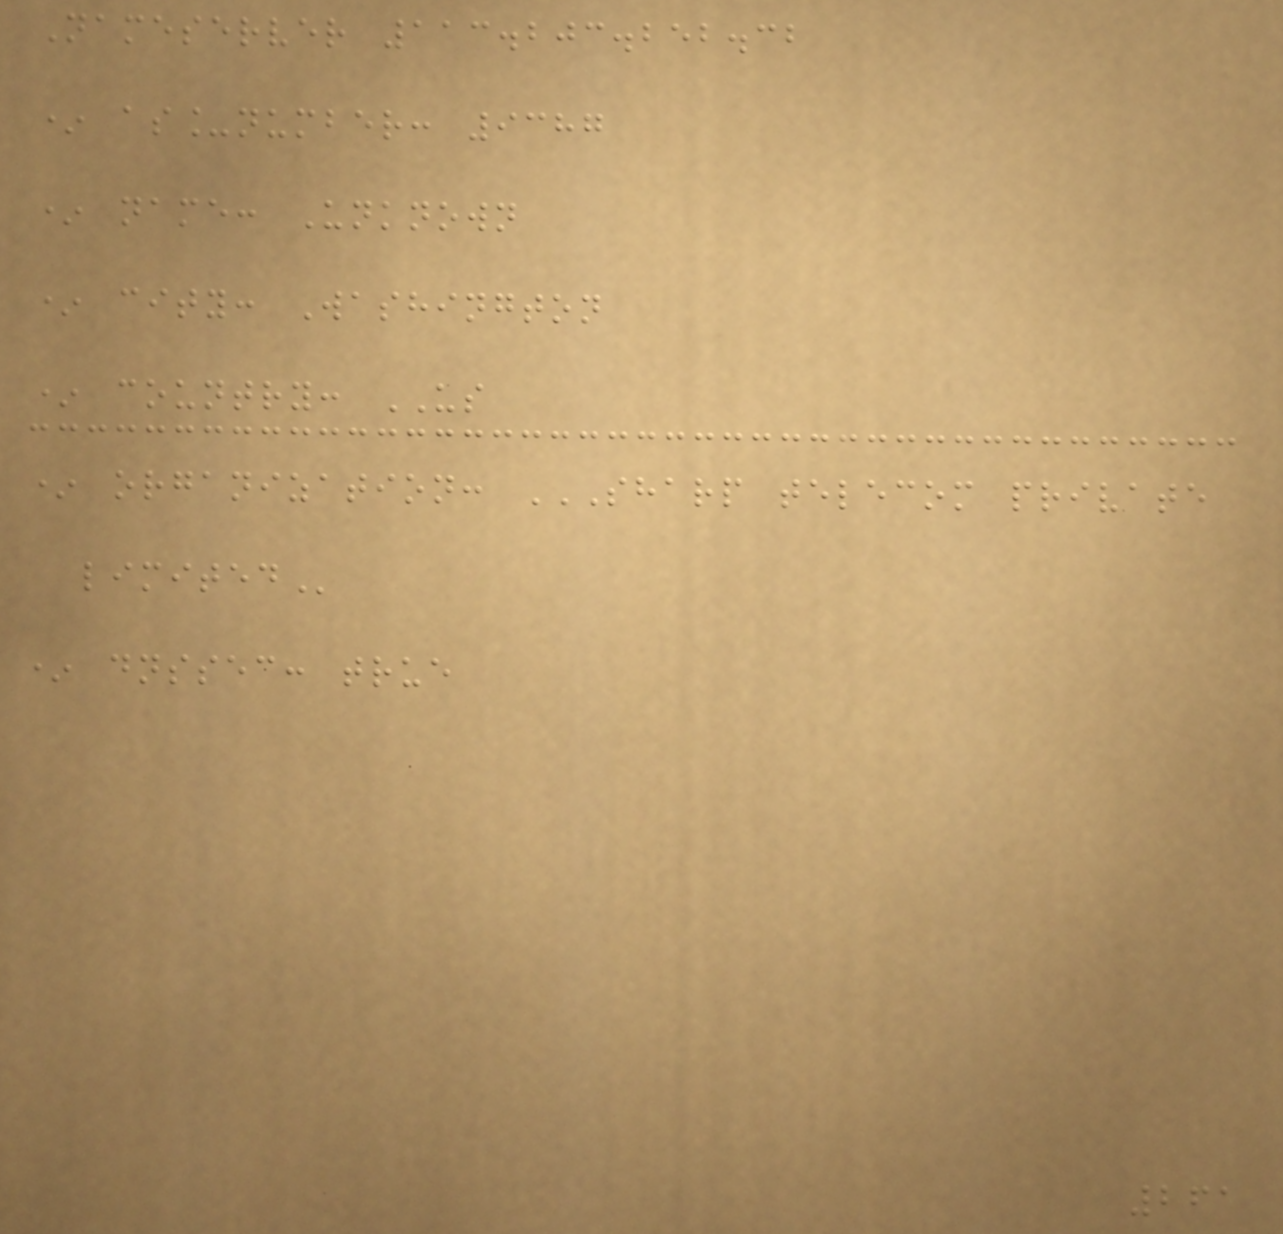Nameserver 113.203.252.32
* as_number: 9387
* name: Unknown
* city: Washington
* country: US
* organization: SHARP TELECOM PRIVATE
LIMITED
* dnssec: true
261
